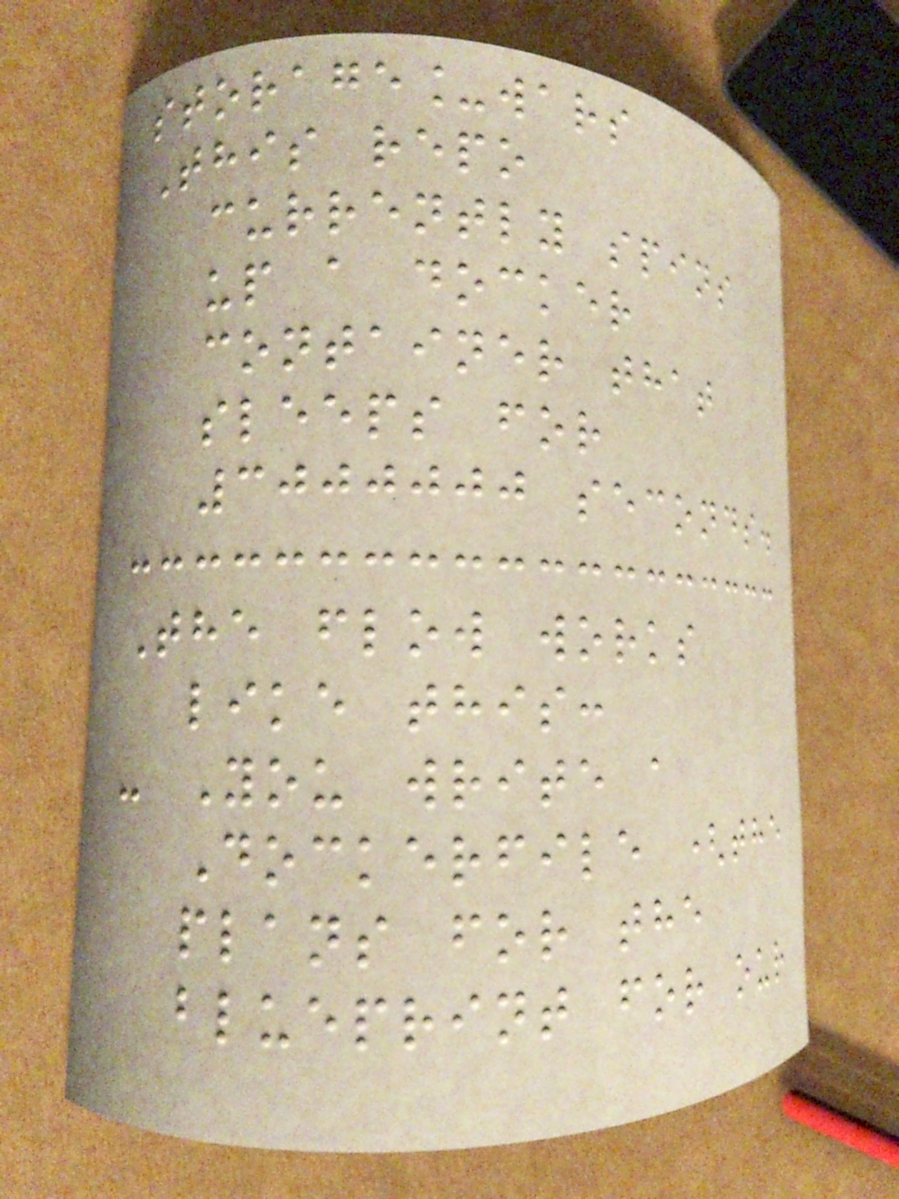storage_wars
This repo
currently spins
up a docker
container that
sleeps for
3000000 seconds.
The flow works
like this:
- You write a
Dockerfile (the
plans for the
blueprint for our
